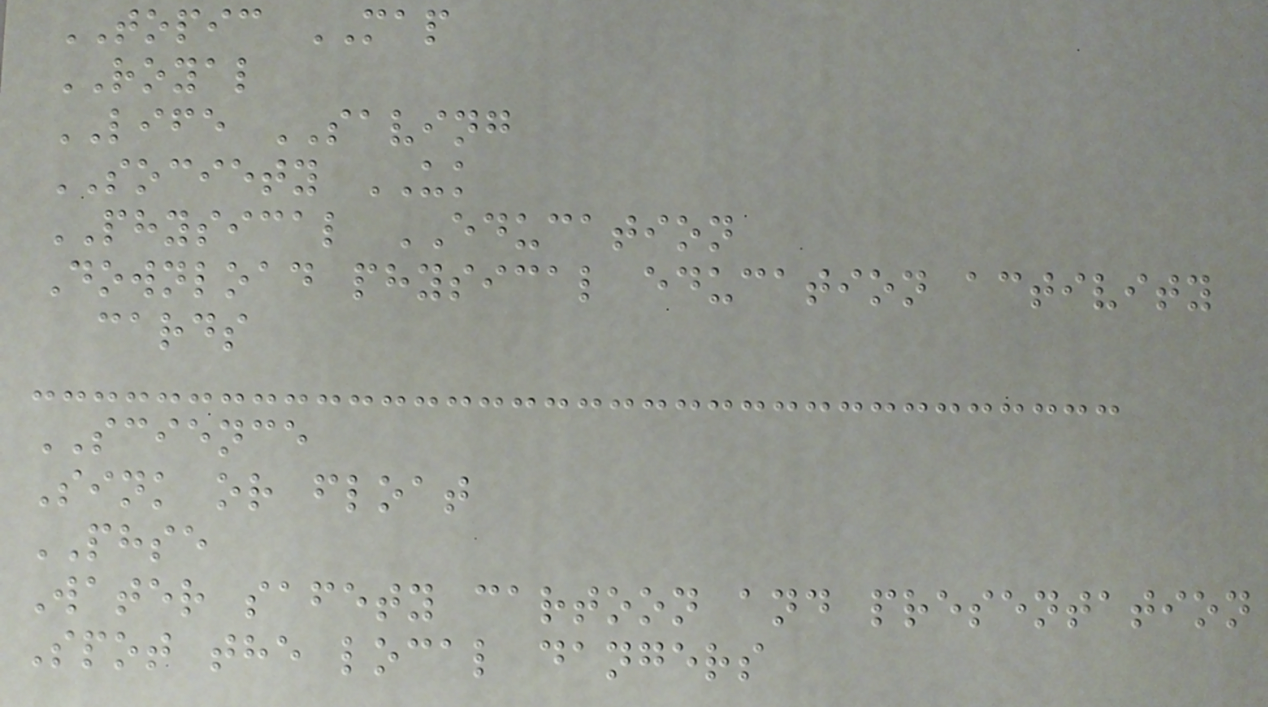TOPIC MAP
ROYAL
LIFE SAVING
SOCIETY UK
PHYSICAL EDUCATION
Download physical education activity
cards
SCIENCE
Sink or float
PHSE
Water safety cartoon and presentation
Spot the local dangers
